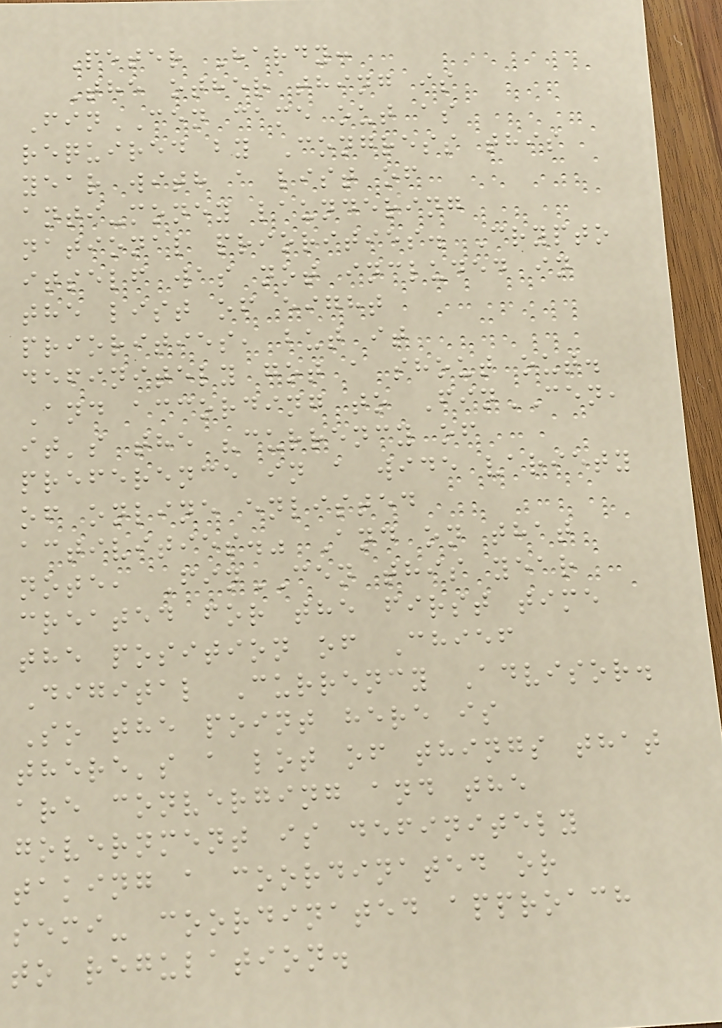Peter Hardy:
The other thing is
FinCEN came out as
required by Congress this
year with a list of
anti-money laundering
national priorities. Crypto
itself was not included in
the list of eight
priorities, but it
definitely got a shout out.
And according to FinCEN,
it's the "currency of
preference in a wide variety
of online enlisted
activities." And on that
note, FinCEN this year
created for the first time
the position of Chief
Digital Currency Advisor.
So the point here is
there's a lot of things that
are converging and the
government is definitely
taking a coordinated or
semi- coordinated approach
to regulation.
